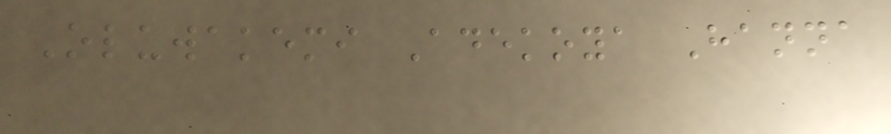Oluwakemi Adekoya Hanna
